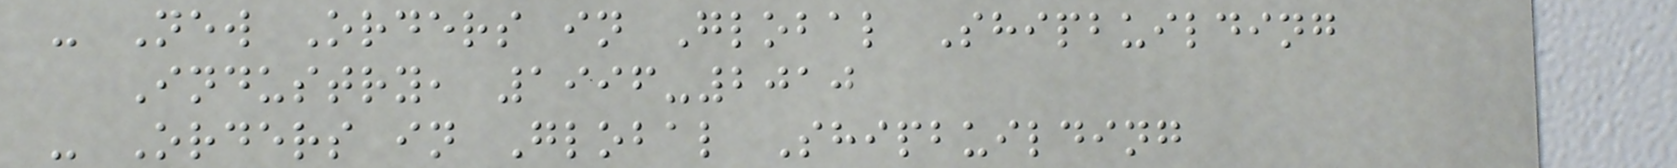- New Orders in Global Shipbuilding
Industry, 1996-2010
- Orders in Global Shipbuilding
